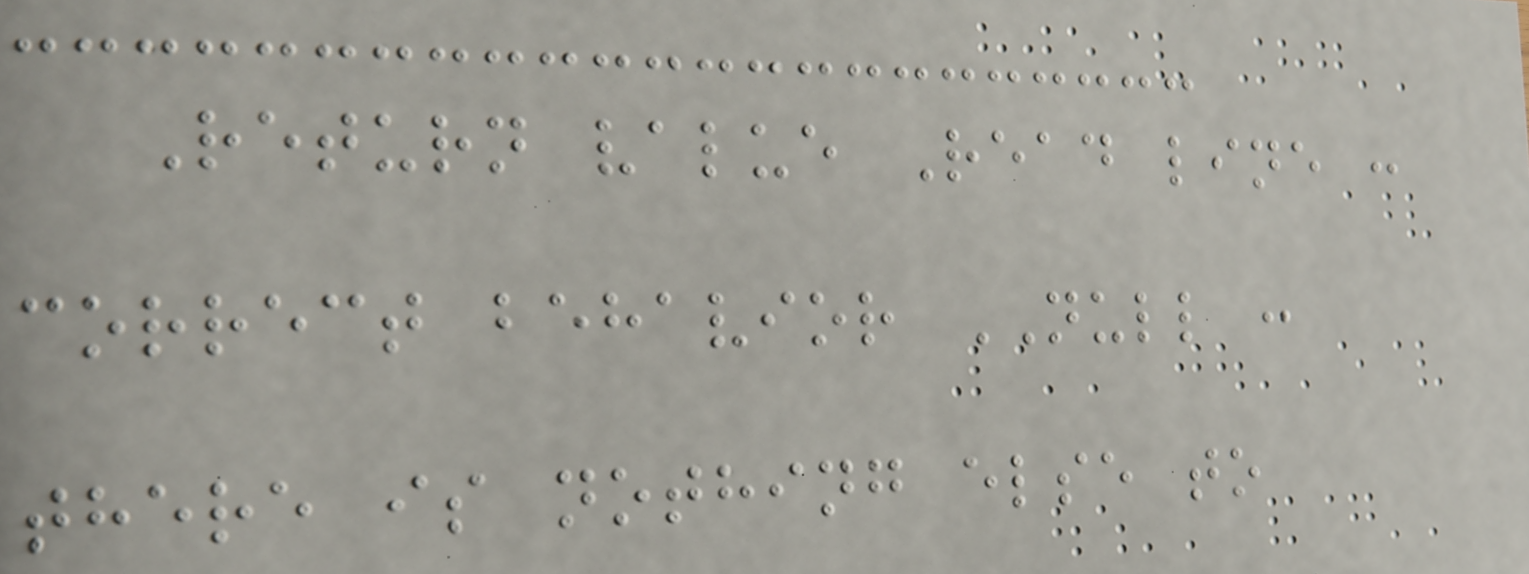Return value Read line :
correct behavior NULL :
there is nothing else to
